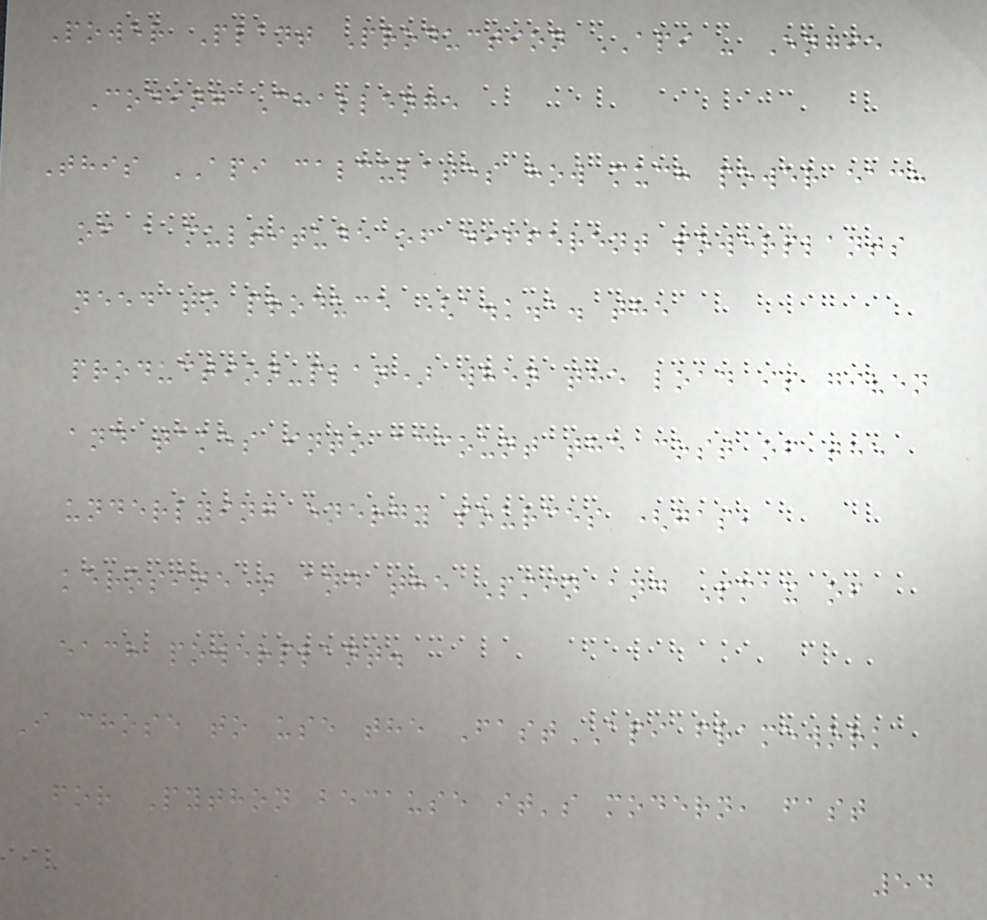Power Plant Production API - Engie
Coding Challenge
This API calculates how much power each
of a multitude of different powerplants
need to produce (a.k.a. the
production-plan) when the load is given
and takes into account the cost of the
underlying energy sources (gas,
kerosine) and the Pmin and Pmax of
each powerplant.
I chose to use the FastAPI framework
for Python because it's modern, fast
54
